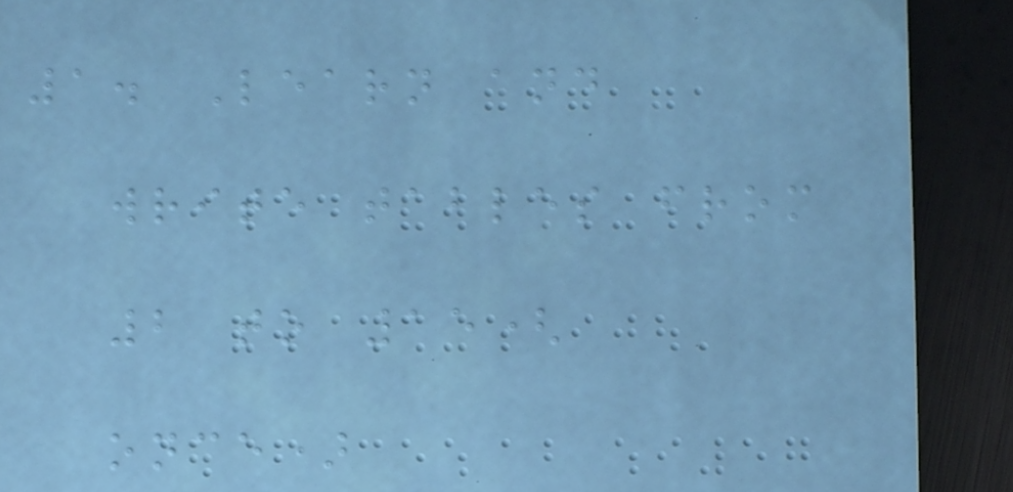1. Learn and
write tables from
2 to 15(
once)
